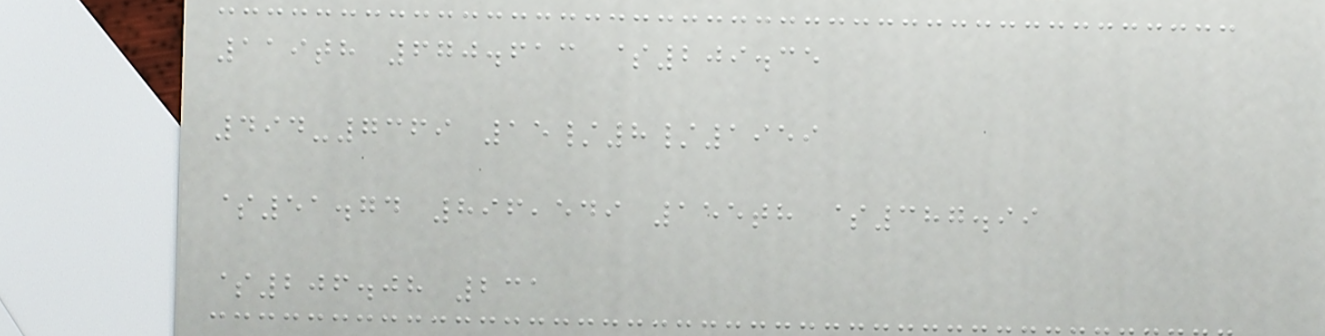119th 670.613 $209.35
494-7369 15/8/1959
$51.74 896,549 155th $387.99
$206.08 231
